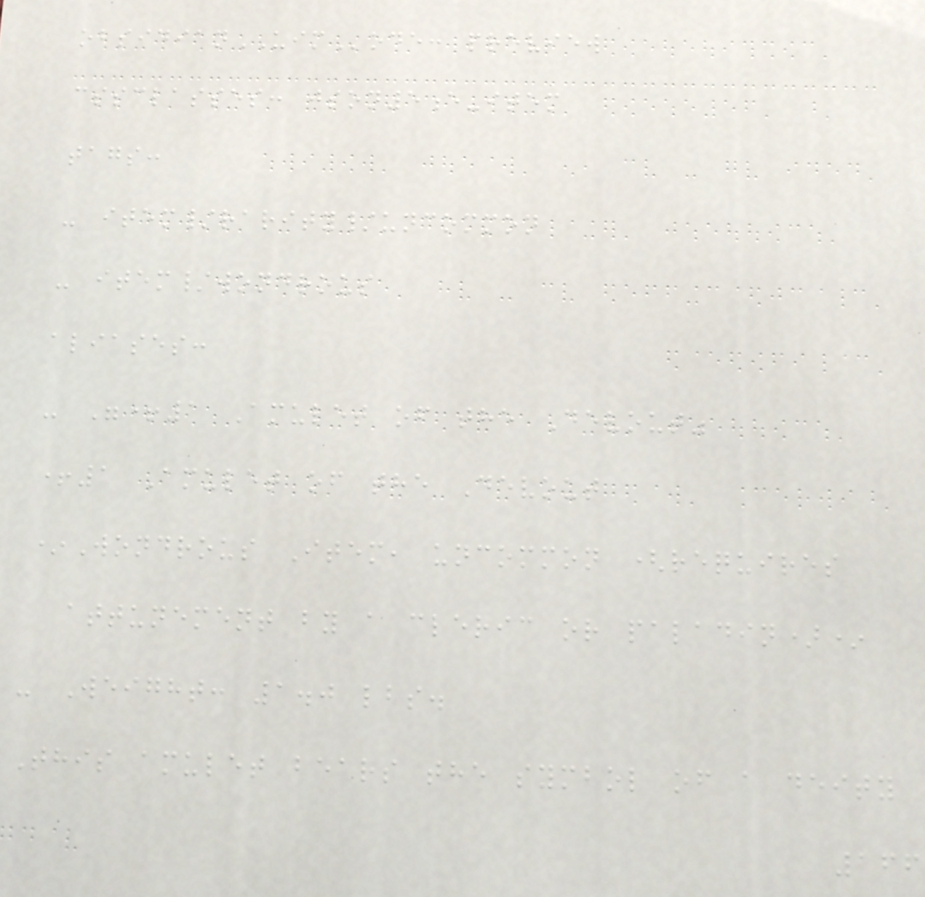obsidianUIMode: preview
cssclasses: json5e-item
tags:
- item/rarity/uncommon
- item/wondrous
aliases:
- "+1 Amulet of the Devout"
+1 Amulet of the Devout
*Wondrous Item, uncommon (requires
attunement by a cleric or paladin)*
- Weight: 1.0 lbs.
This amulet bears the symbol of a deity
166
